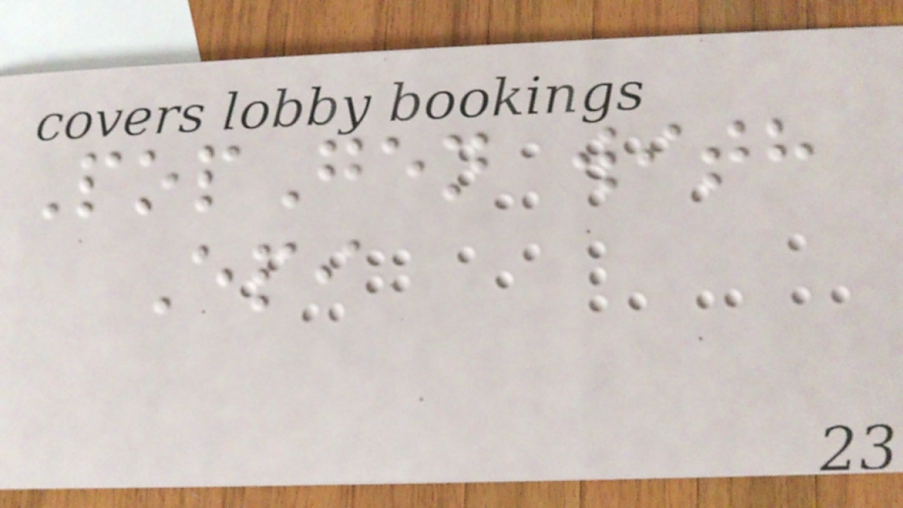PopGen with
Epi
